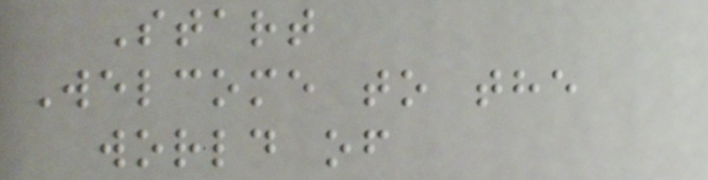Start
Welcome to the
world of
